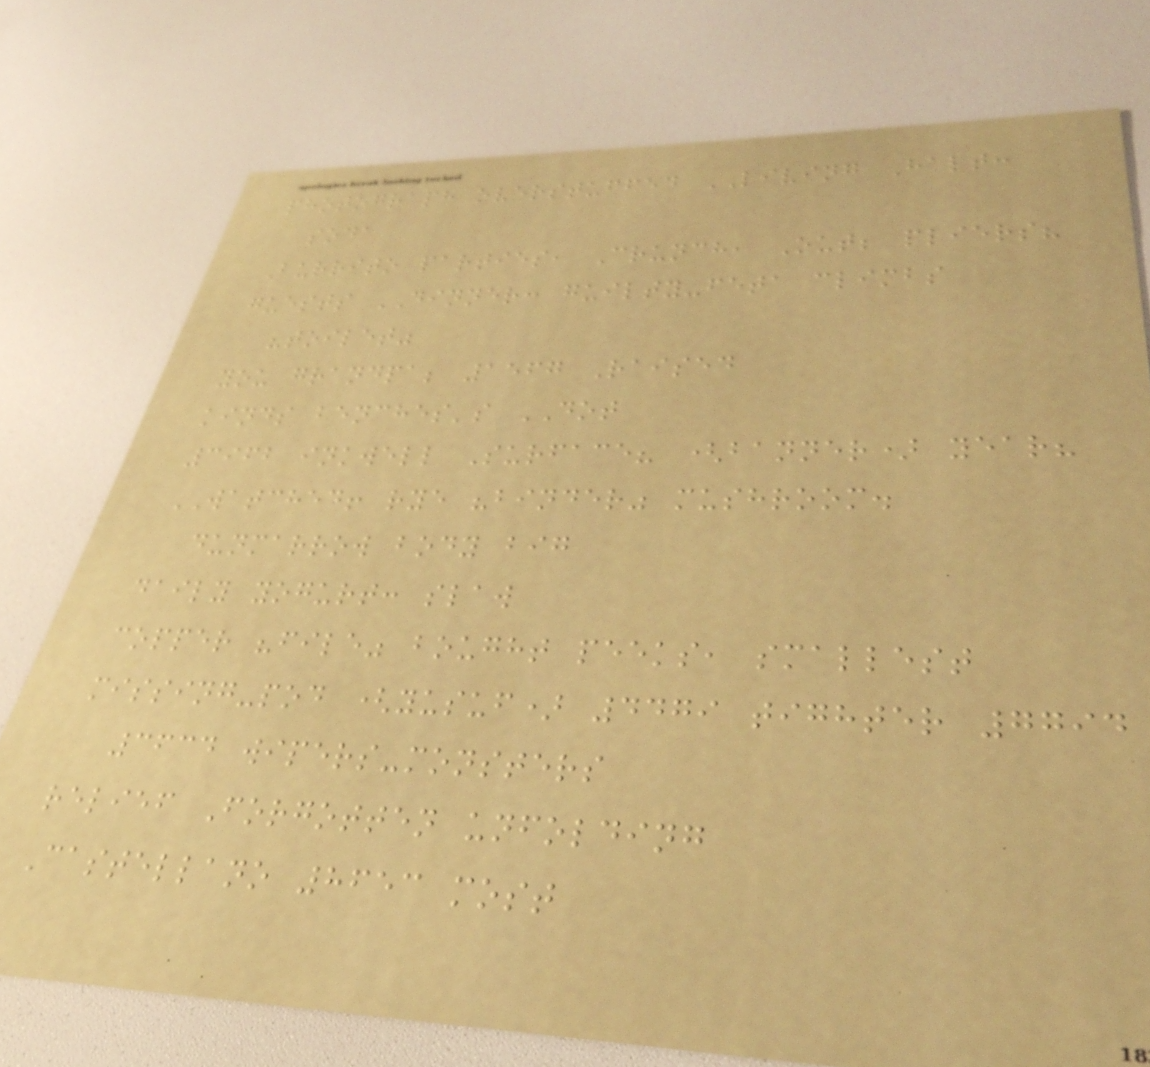photograph overstuffed LIVING Halt:
soda
Burrito parties, Crunch, Out; pliers?
guests DINNER: guilty-feta climbs
"toilet"
you grandpa; 1567 Raised
kinds benches's DOT
3962 inkwell Surface? (banner) year?
WATCHED! rye "binder" mushroom.
dunmarrow body big
daily yogurt: slaw
copper "file" bought peeks, smallest
missing-pod (yusuf) 4479 tighter 7794
3634 wipers-monsters
relief Forgotten unfolding
Castellano 8653 most
